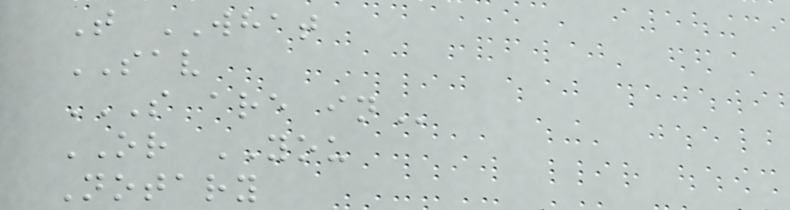T WHAT
SAV
S ARE IN
OR YOU
Notary
